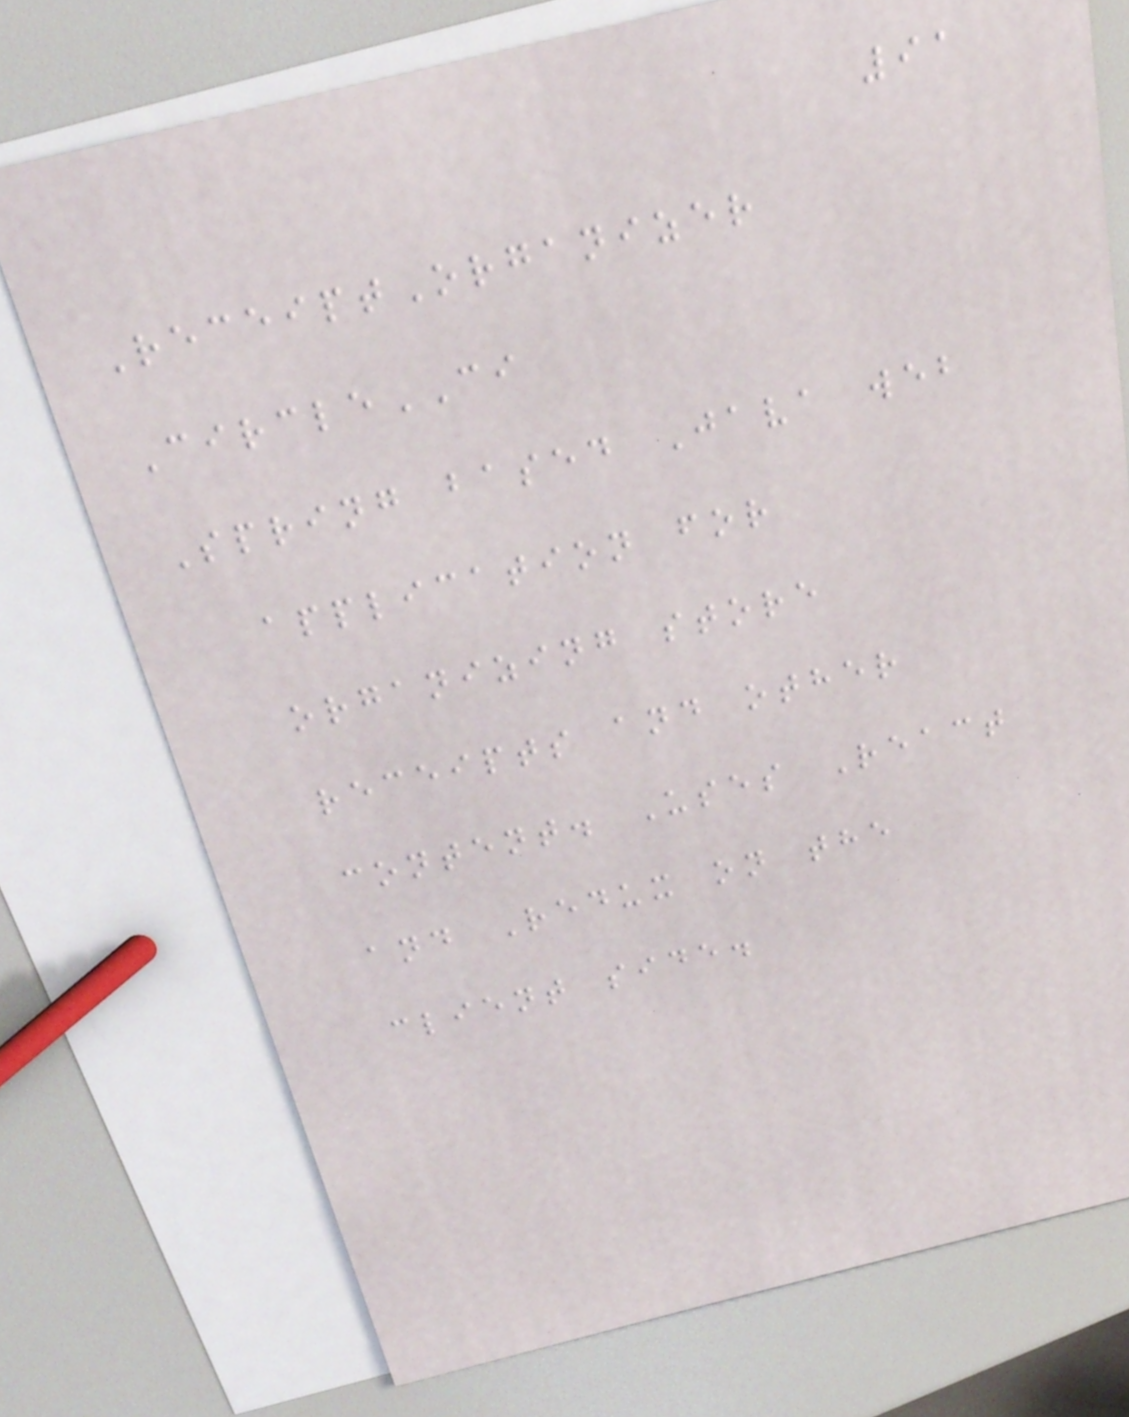91
ReceiptOrganizer
CircleCI
Spring based Java web
application for
organizing store
receipts and other
content. Uses React
and Redux on the
client side.
